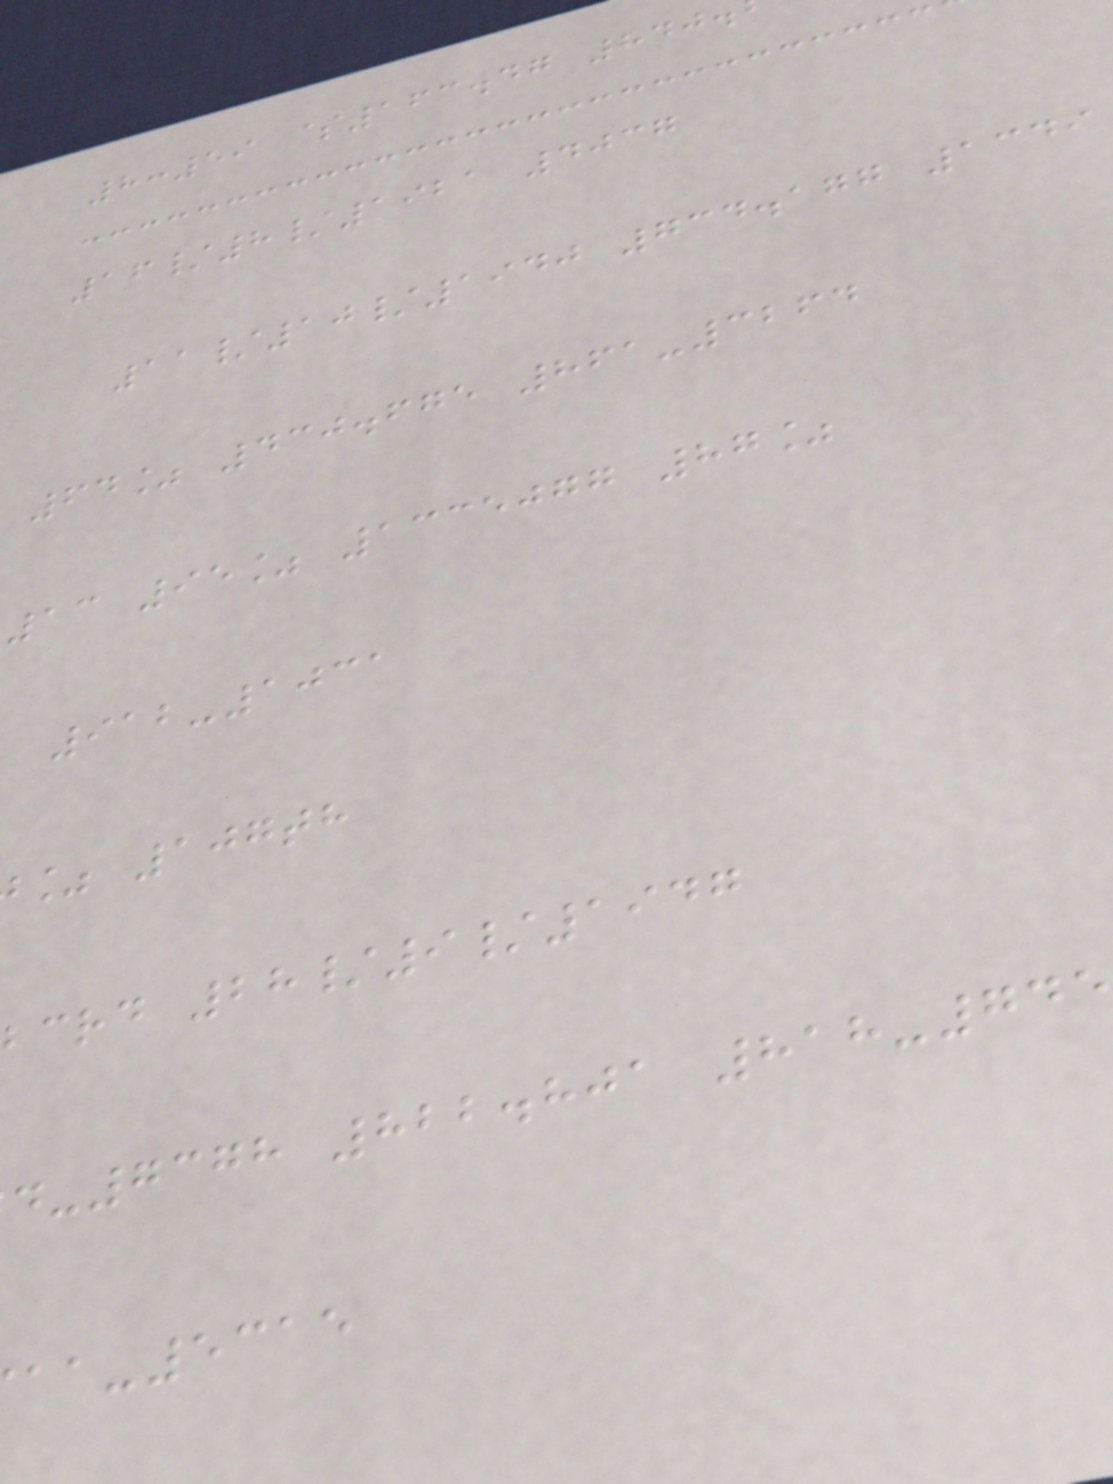8:59 $163.47 840.
16/8/1921 4037
11/10/1940 734.177 1349
64% 430.675 861-3264
13 95% 1335077 87%
912-1031
% 107th
crd 28/9/1947
-7378 822.801 818-745
-5315
